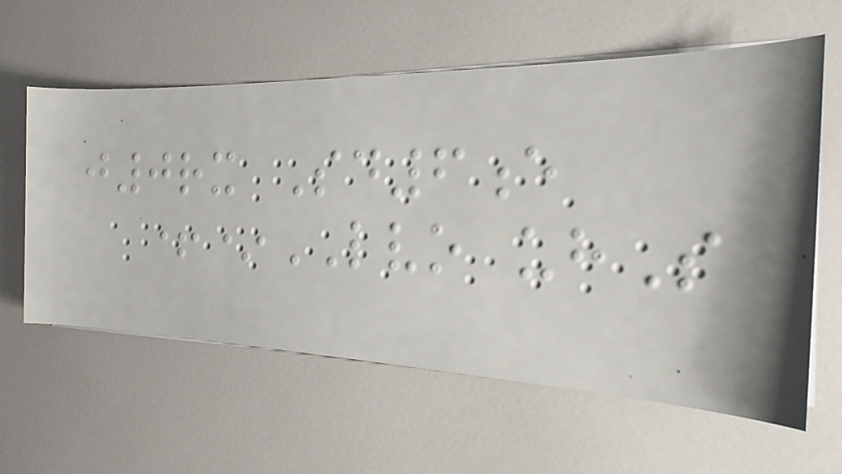j0rx Sd6e
+*LVO uhS
